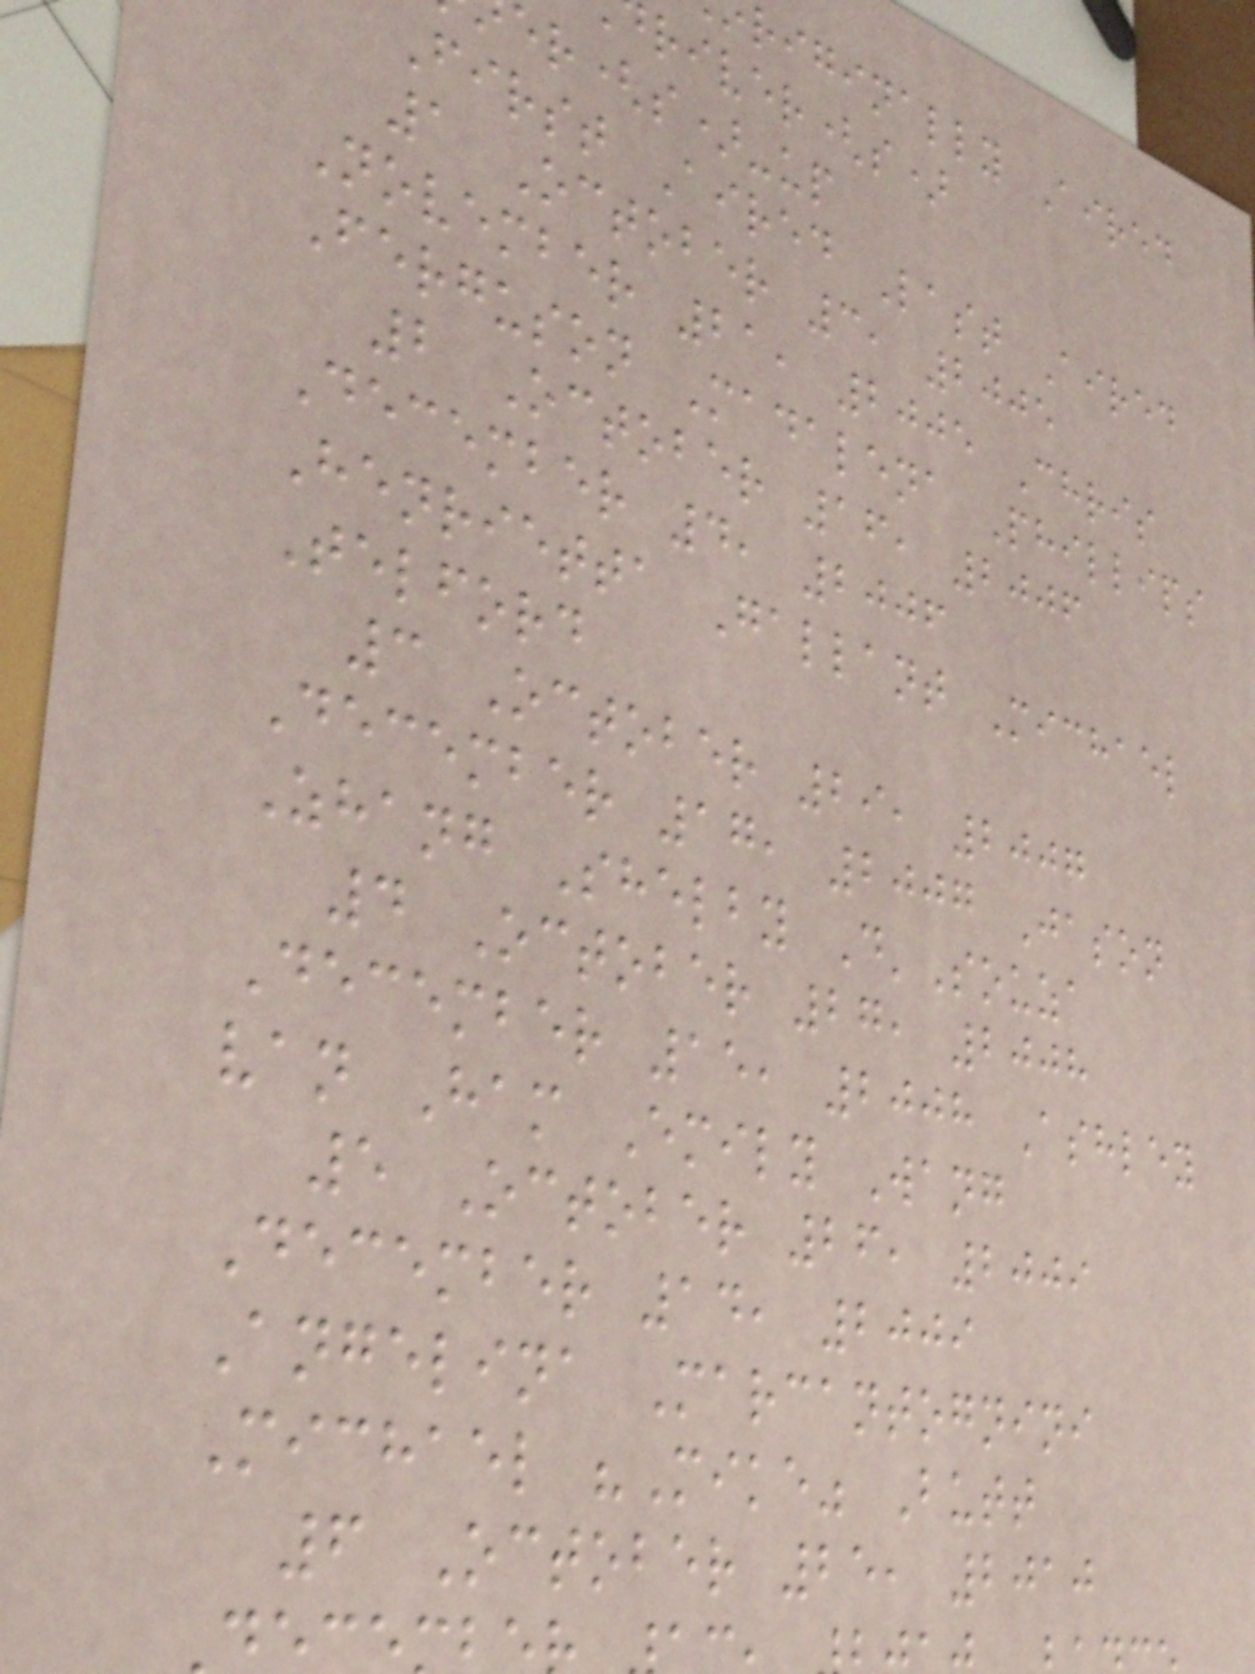riginally Aired
river(s)
er(s)-up
First Aired Last Aired
1 October 3, 2005
November 21, 2005 Chris
Ferguson Madalena Phillips
2 October 16, 2006
December 4, 2006
Henrietta Gallant Michael
Telford
3 October 29, 2007
December 17, 2007 Jason
Zhang Shelby D'Souza
4 October 27, 2008
December 15, 2008 Ashley
van Ham Emily Wang
5 October 26, 2009
December 14, 2009
Angelina Marcantognini
Michael "Mike" Butt
6 October 25, 2010
